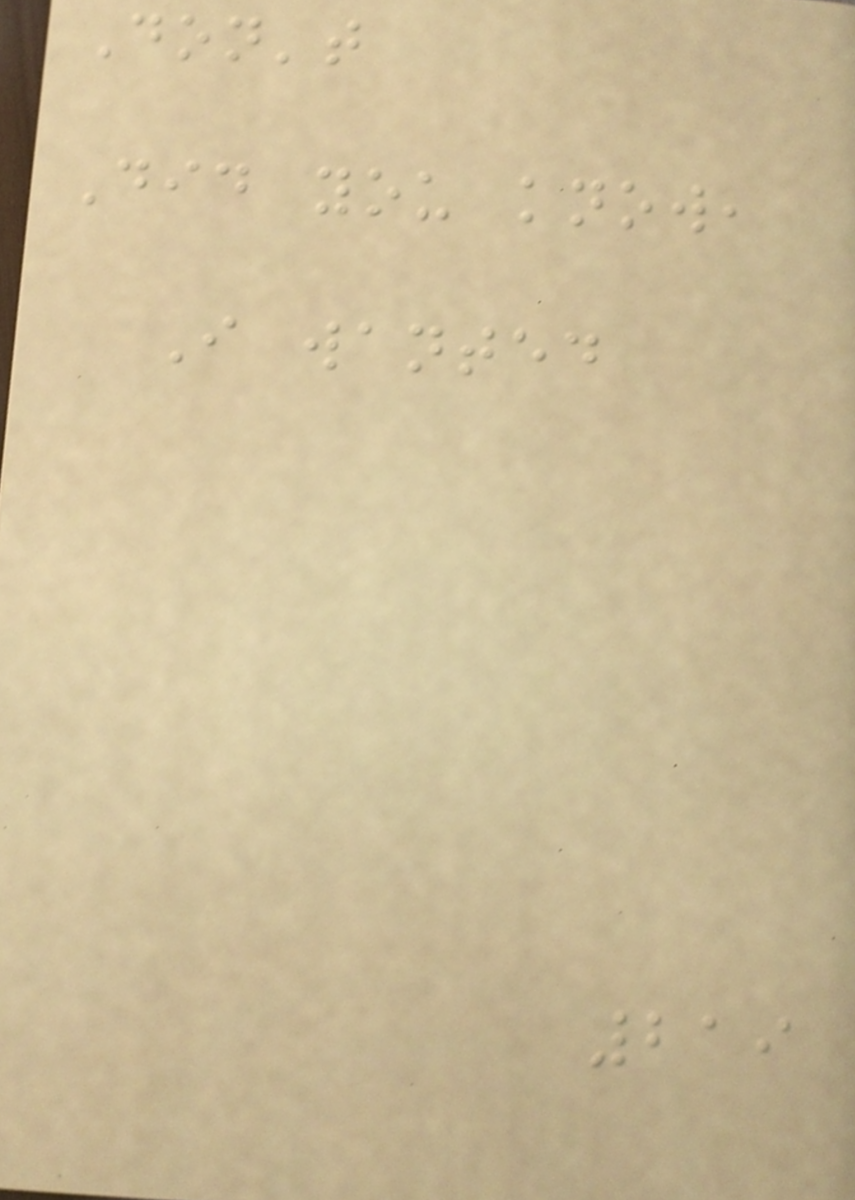Don't
Did you know,
I wanted
219
